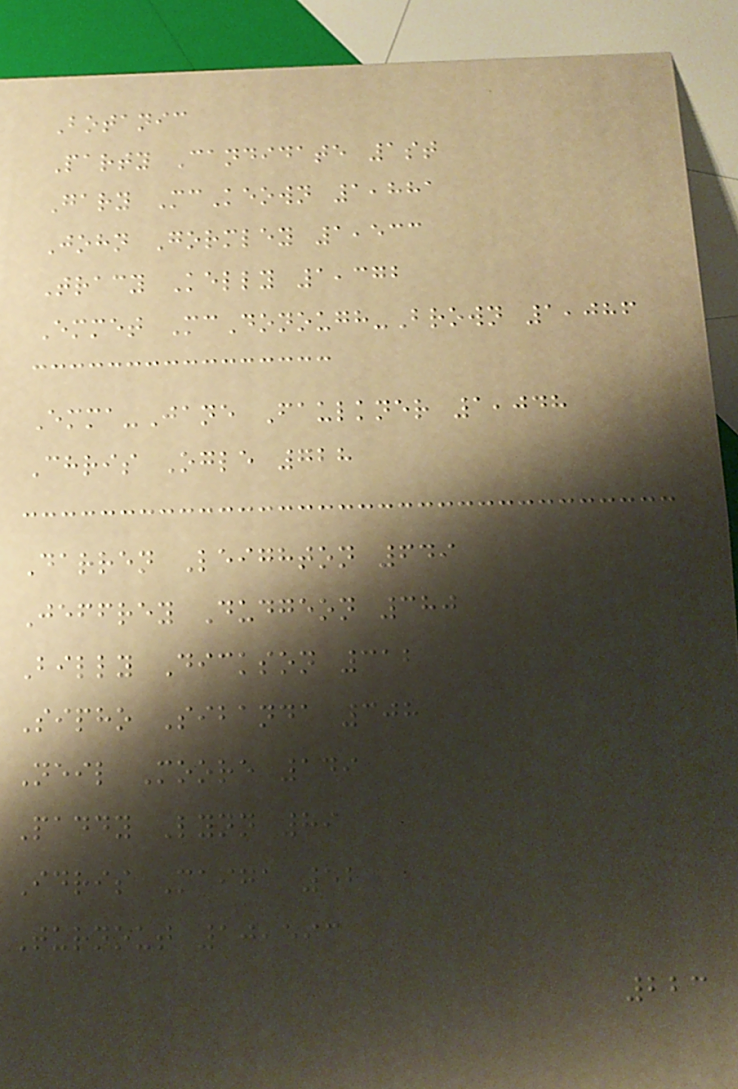Botanic
Party Candidate 1st
Gary McKeown 1,881
John Gormley 1,533
Tracy Kelly 1,372
Emmet McDonough-Brown 1,086
Emma-Jane Faulkner 1,048
Chris Ogle 728
Darren Leighton 649
Jeffrey Dudgeon 380
Billy Dickson 312
Sipho Sibanda 308
Neil Moore 149
Paddy Lynn 89
Idris Maiga 52
Turnout 10,593
223
